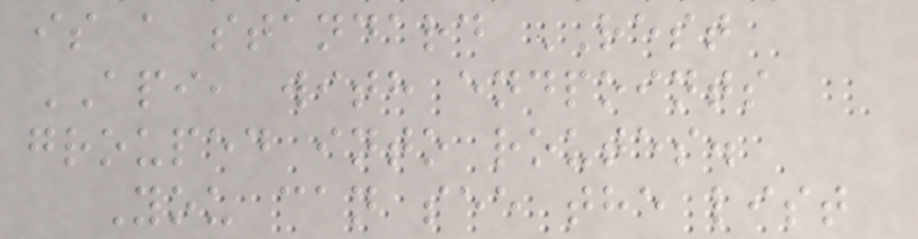is a standard REST
API, with endpoints
grouped into routes.
You can see the list
